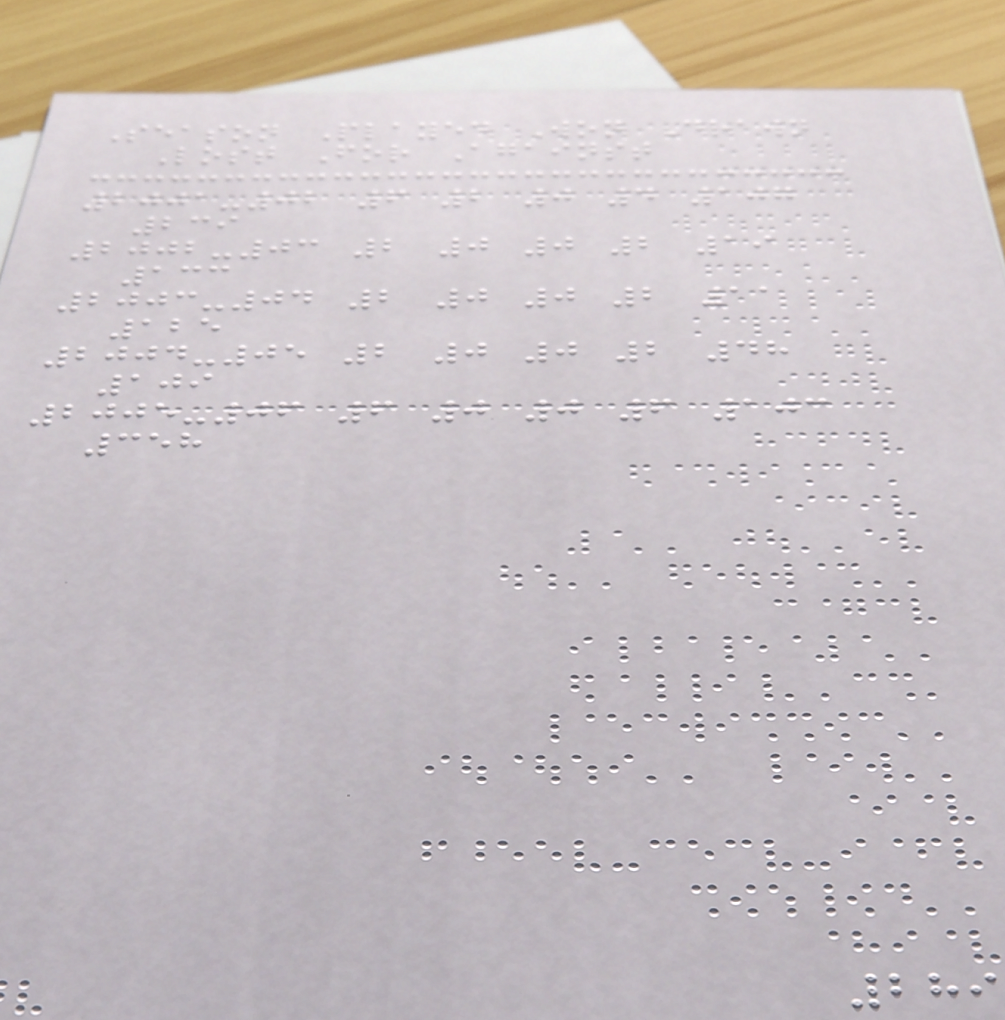Season Played Won Drawn
Lost For Against
2001-02 6 2 0 4 107
239
2002-03 2 0 0 2 19
133
2003-04 2 0 0 2 11
125
2004-05 2 0 0 2 48
109
2005-06 6 0 0 6 103
358
289
